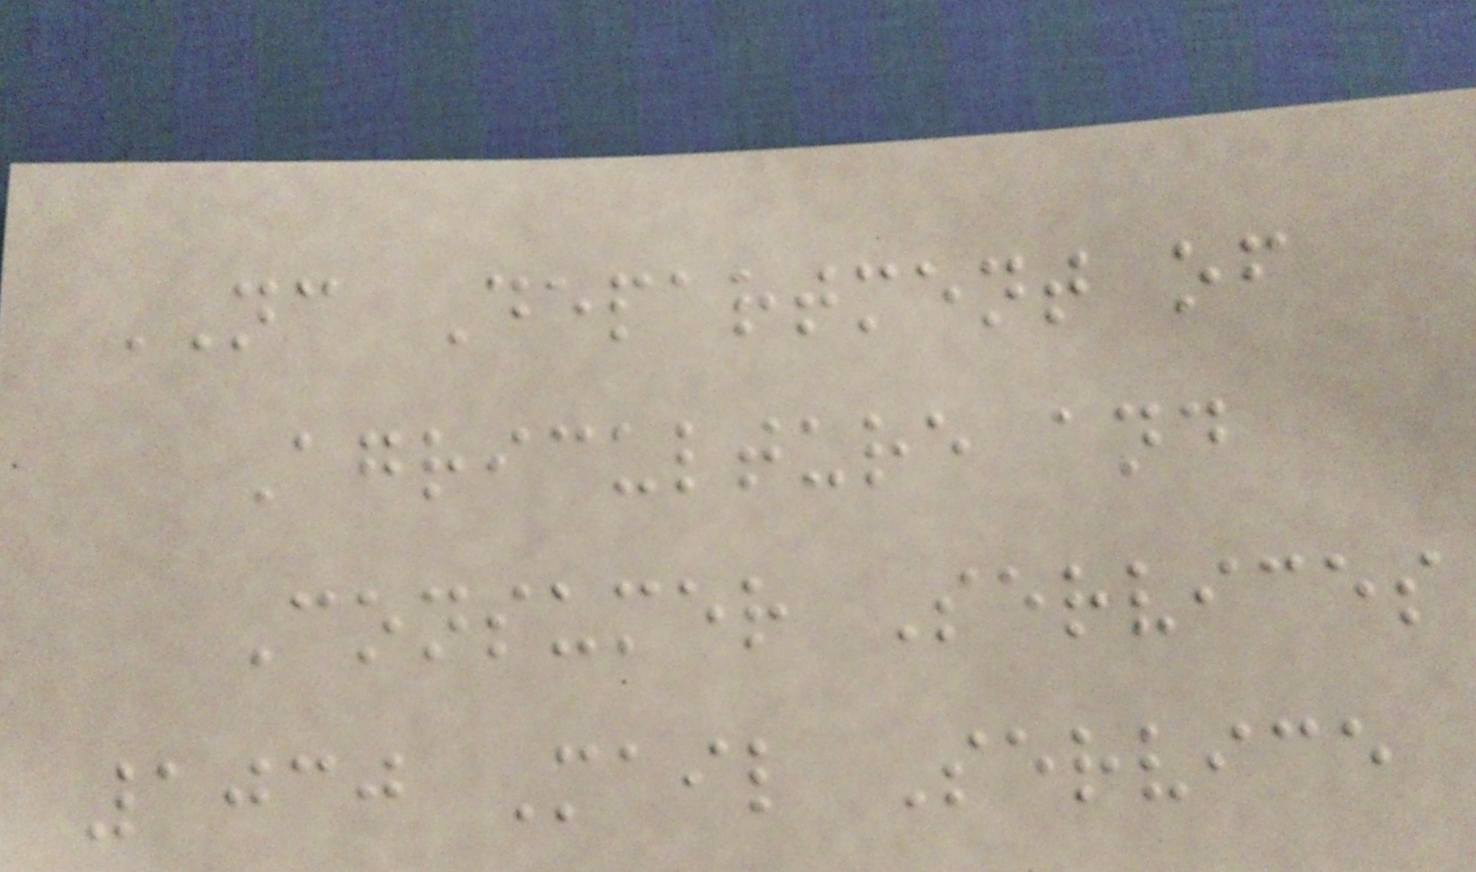NC Department of
Agriculture and
Consumer Services
1030 Mail Service
